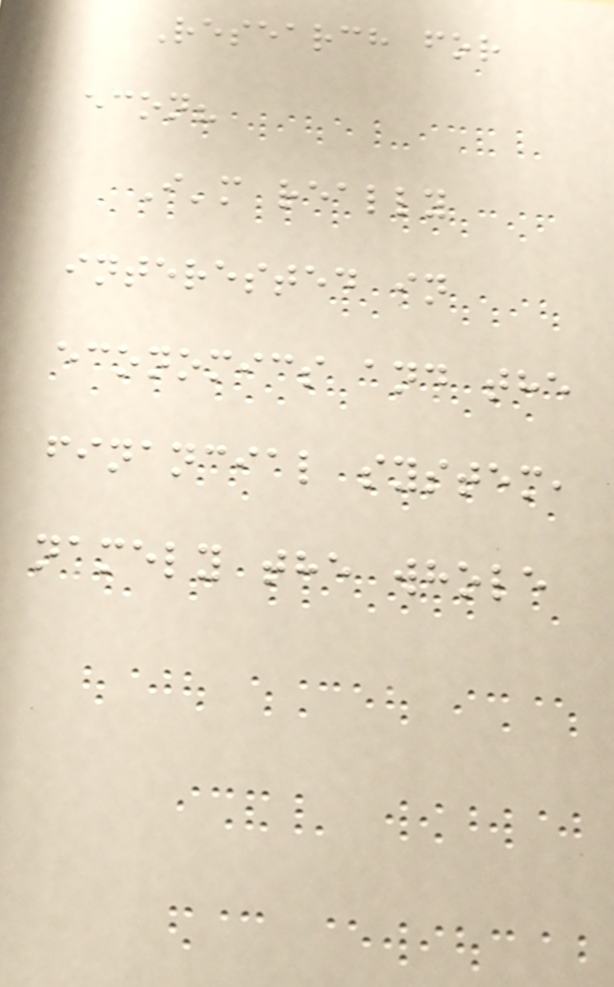Research for
econ?
I'm really
interested in
economics and the
financial system,
namely the whole
